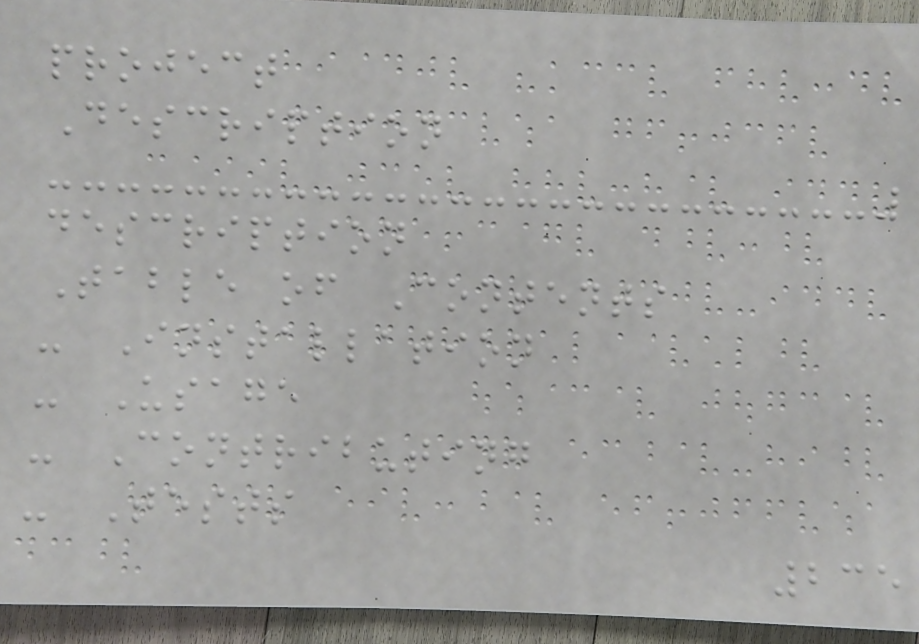project
Description
description
Table of Contents
- Installation
- Usage
- Contributing
- Tests
235
